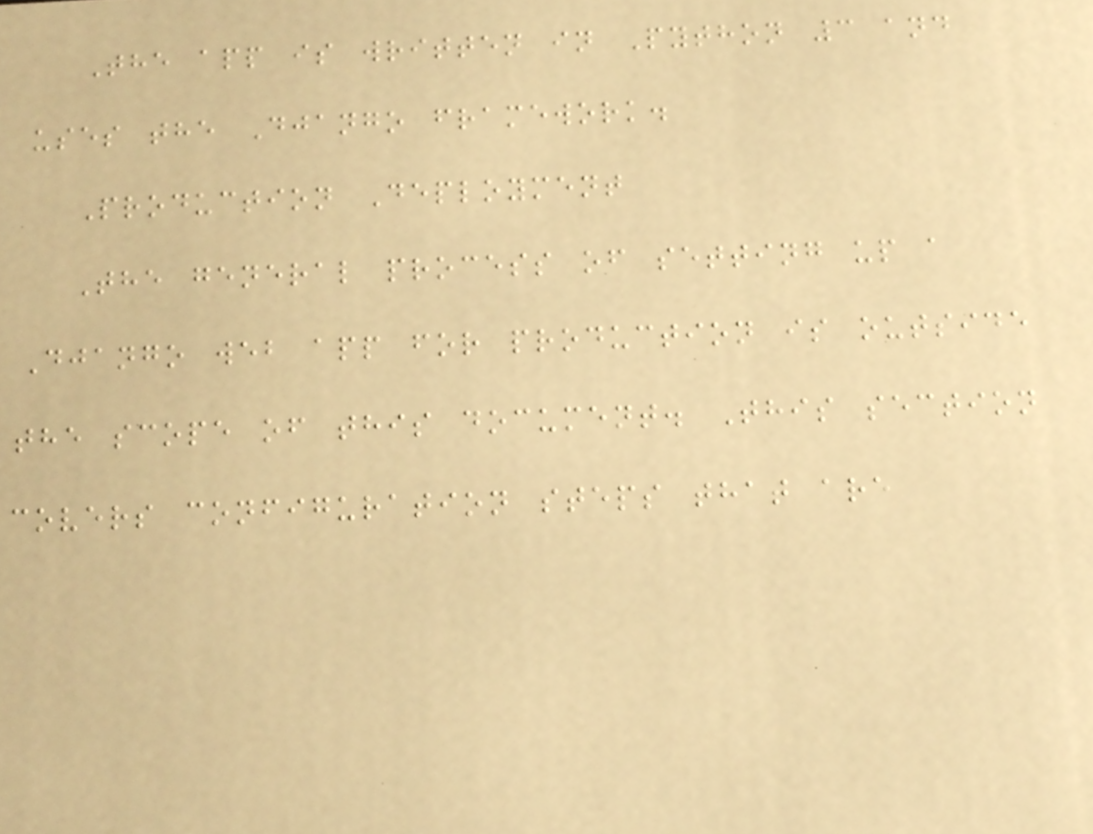The app is written in Python 3 and
uses the Django framework.
Production Deployment
The general process of setting up a
Django web app for production is outside
the scope of this document. This section
covers configuration steps that are
